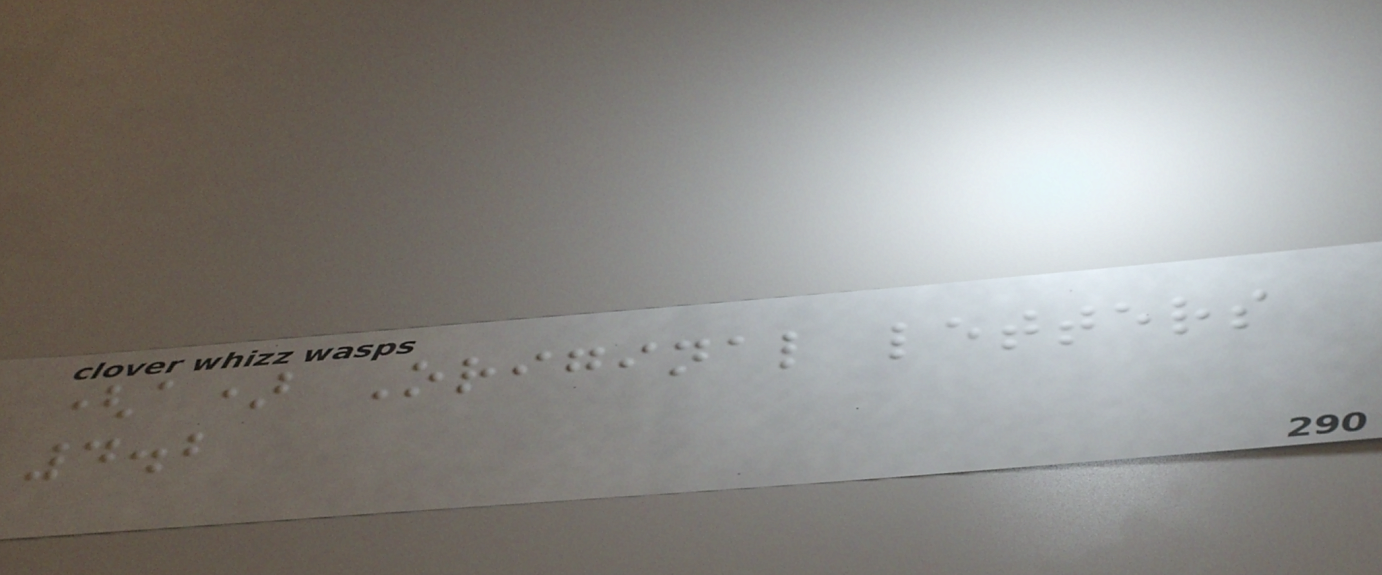(a) Original letters
4.2
